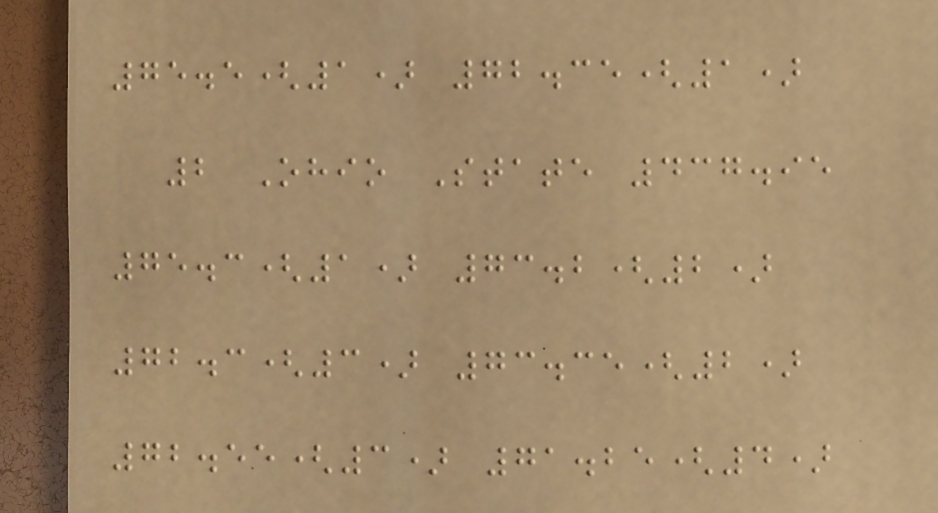75.5(1) 72.35(1)
2 Ohio State 437.95
75.3(1) 73.2(2)
72.3(3) 73.35(2)
72.55(3) 71.25(4)
